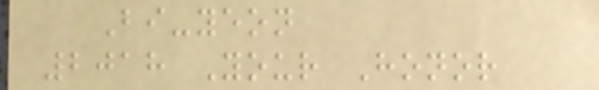Bi-yeon
2018 Your Honor
